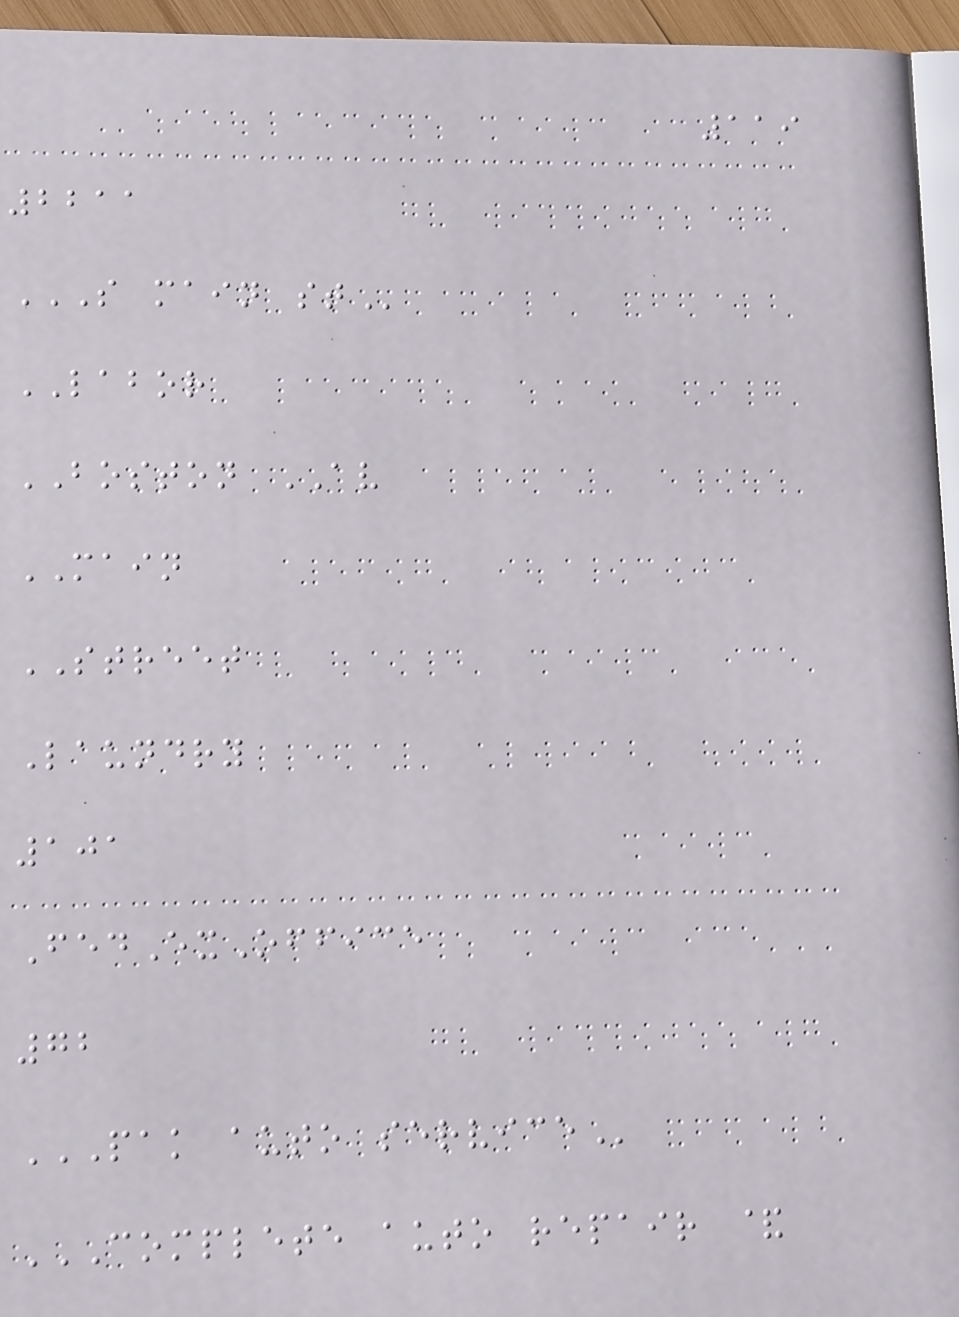119
2211
S MAIN ST
LABOR
BOSTON AV
MAIN
STREET
Laundry
101
FedExOffice
72
PAK AUTO SERVICE
COMPLETE AUTO REPAIR &
